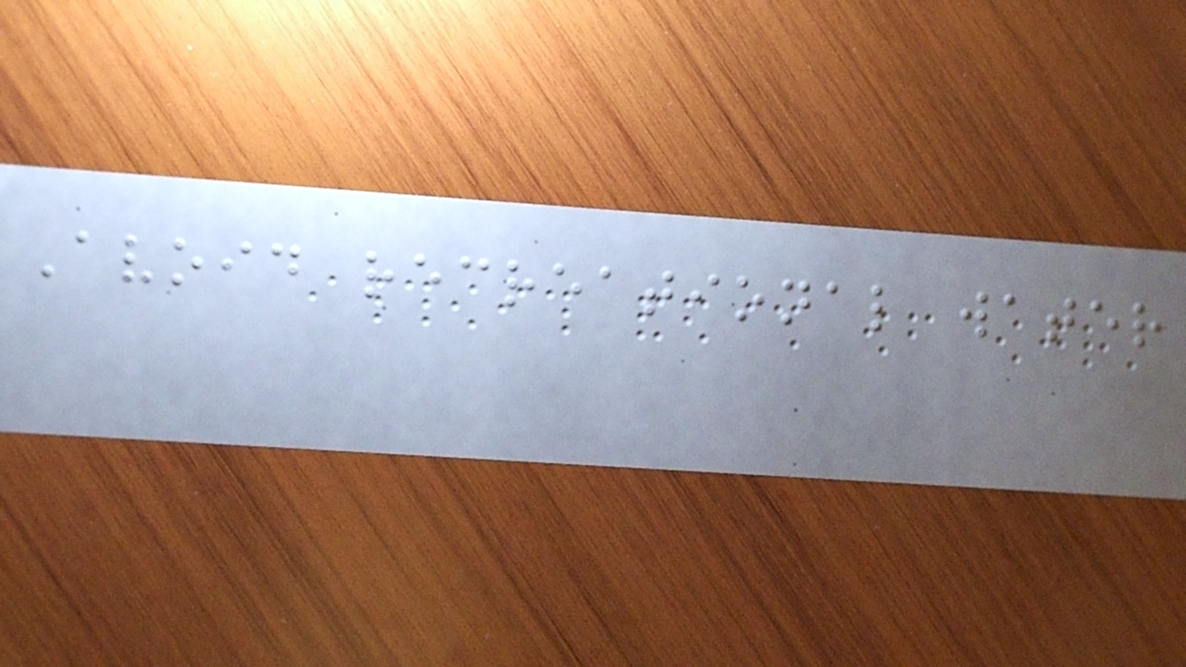Avoid recreational water
